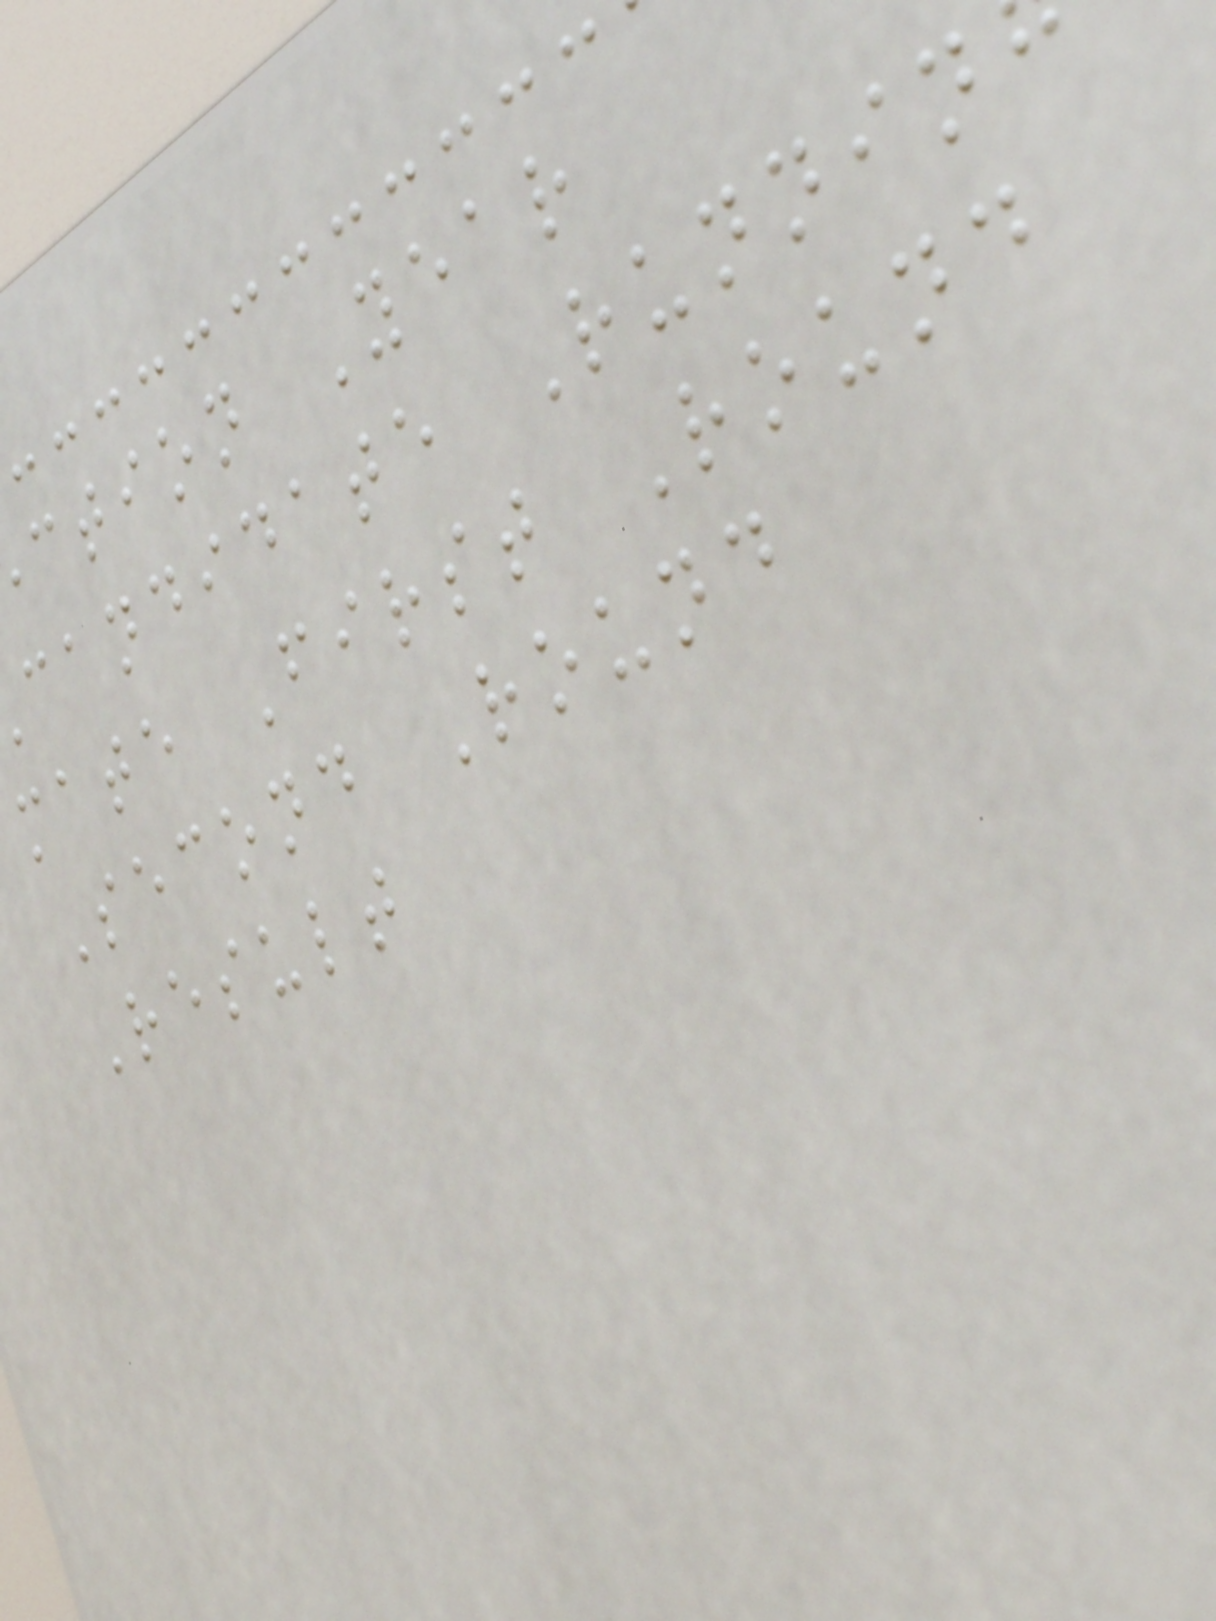ction Year
candidate Runnin
mate First Round
Second Round
Result
